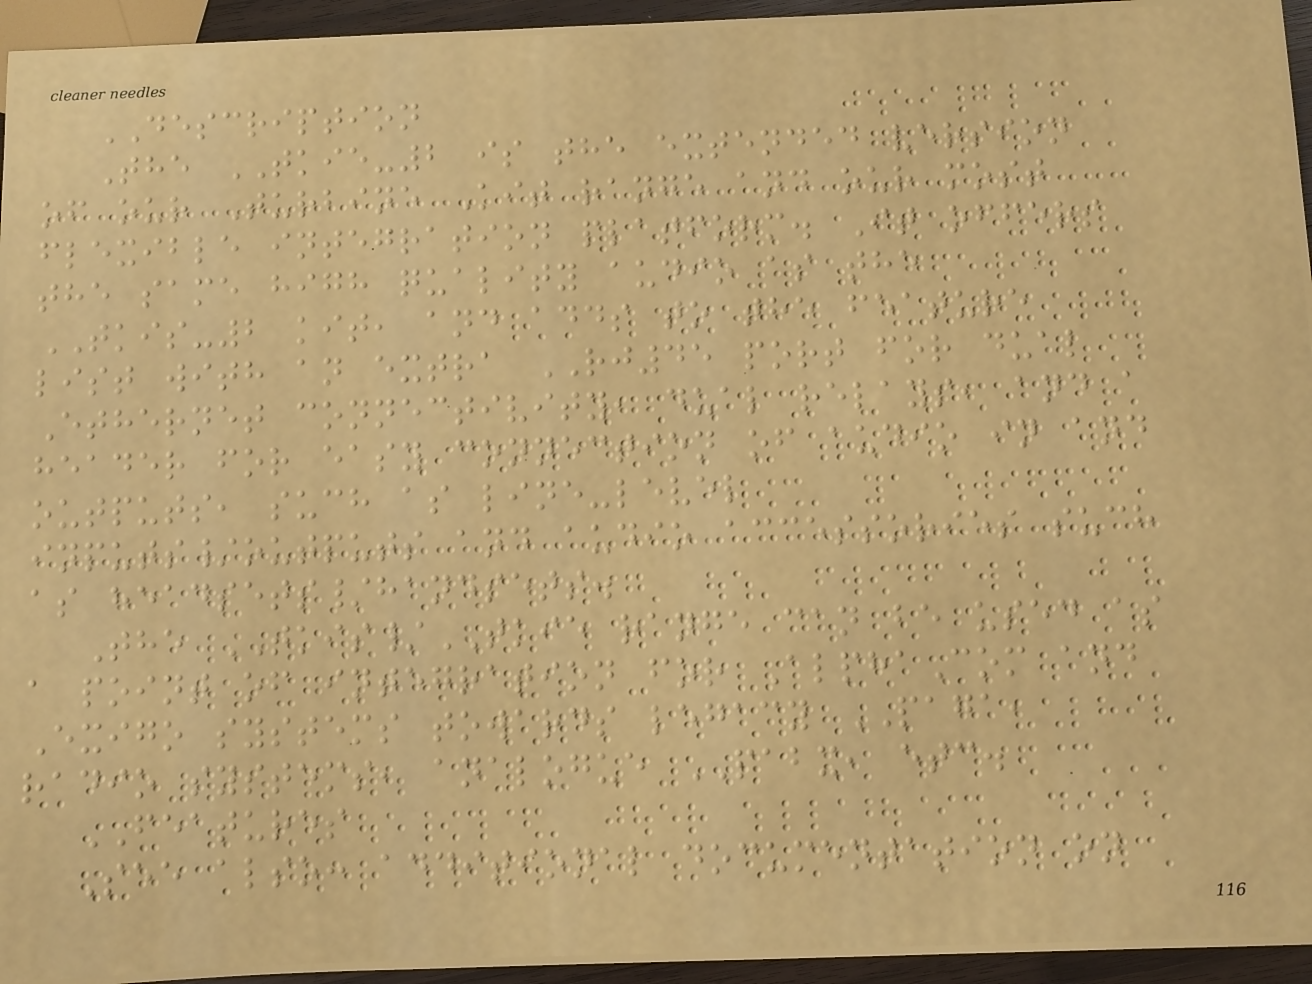DESCRIPTION
The TKIE-2 is the extended version
of our Turbine Kit range and our most
flexible integration platform. It offers
the same high quality audio as the
TKIS-2 kit, and adds to the feature
list with an extra RJ45 port for dual
Ethernet connectivity, dual relays, and a
header for easy connection of audio in and
outputs, such as line-level
inputs/outputs and audio accessories such
as headsets/handsets.
The TKIS/TKIE range can be used as
a point of integration for AlphaCom and
Exigo systems towards legacy PAGA,
radio systems, analogue PABX, etc.
FEATURES
See also: additional documentation on
